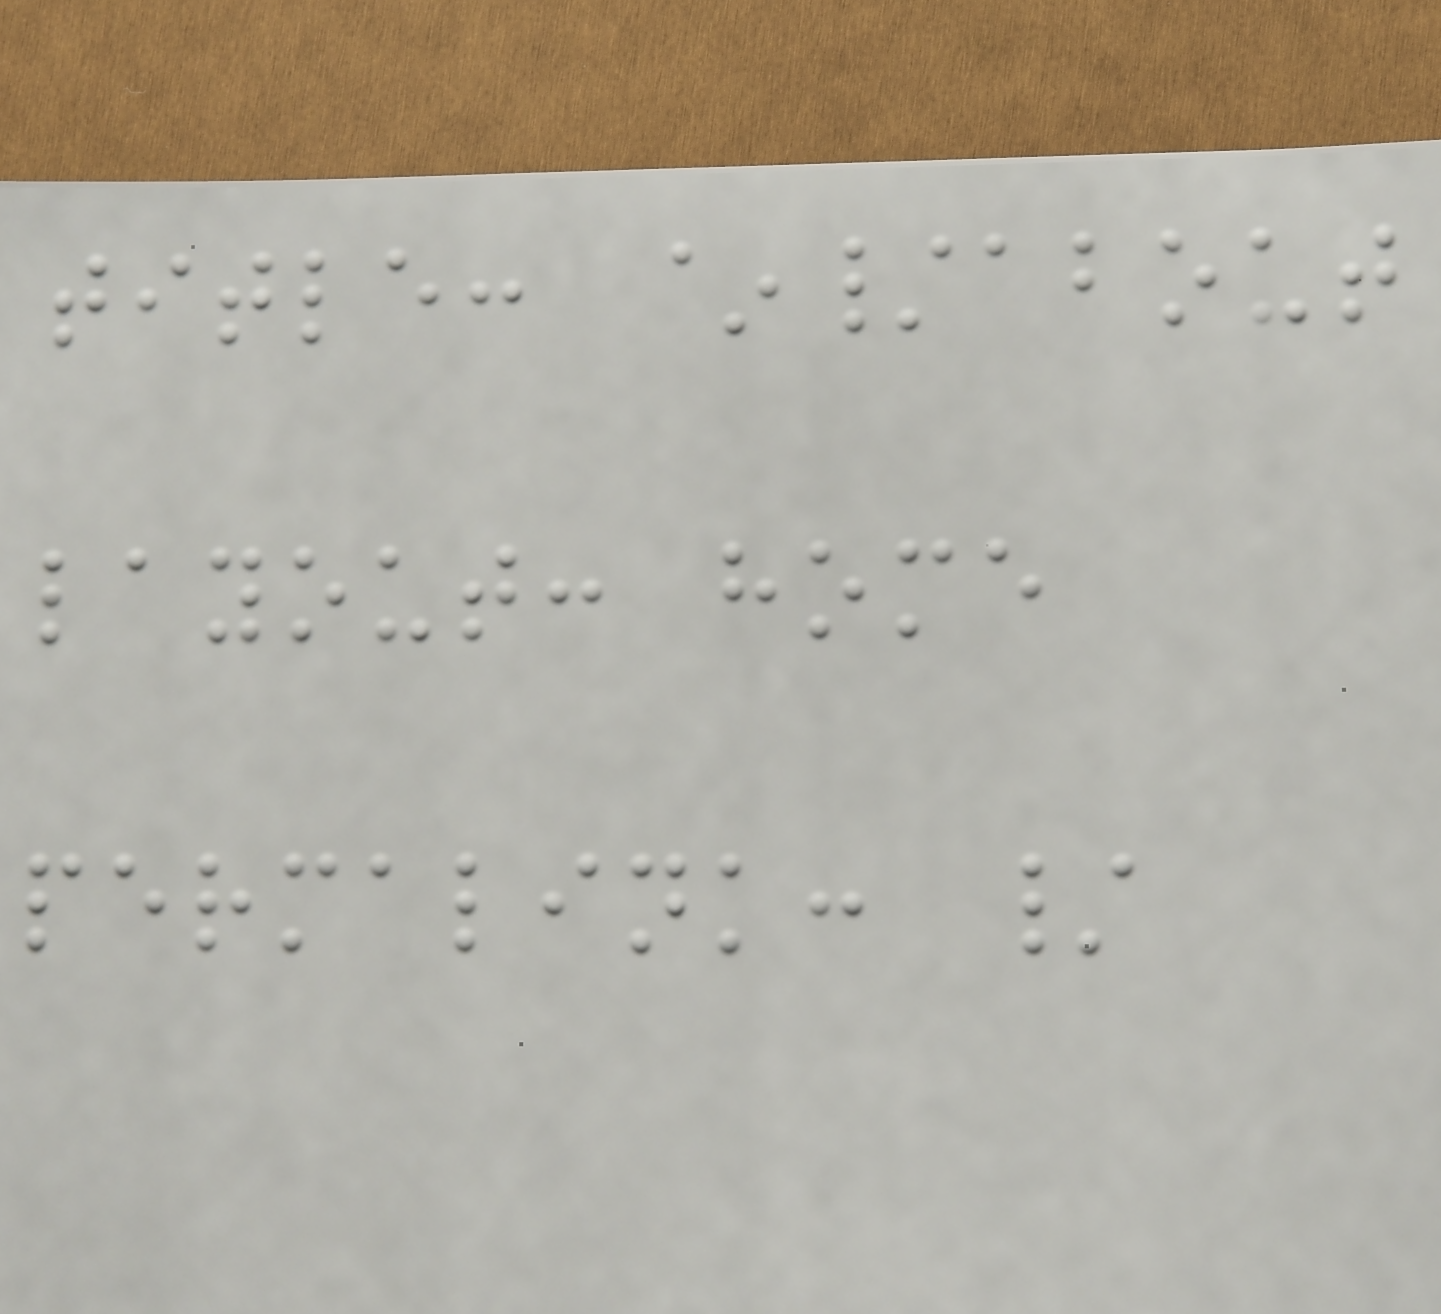title: ~/about
layout: home
permalink: /
